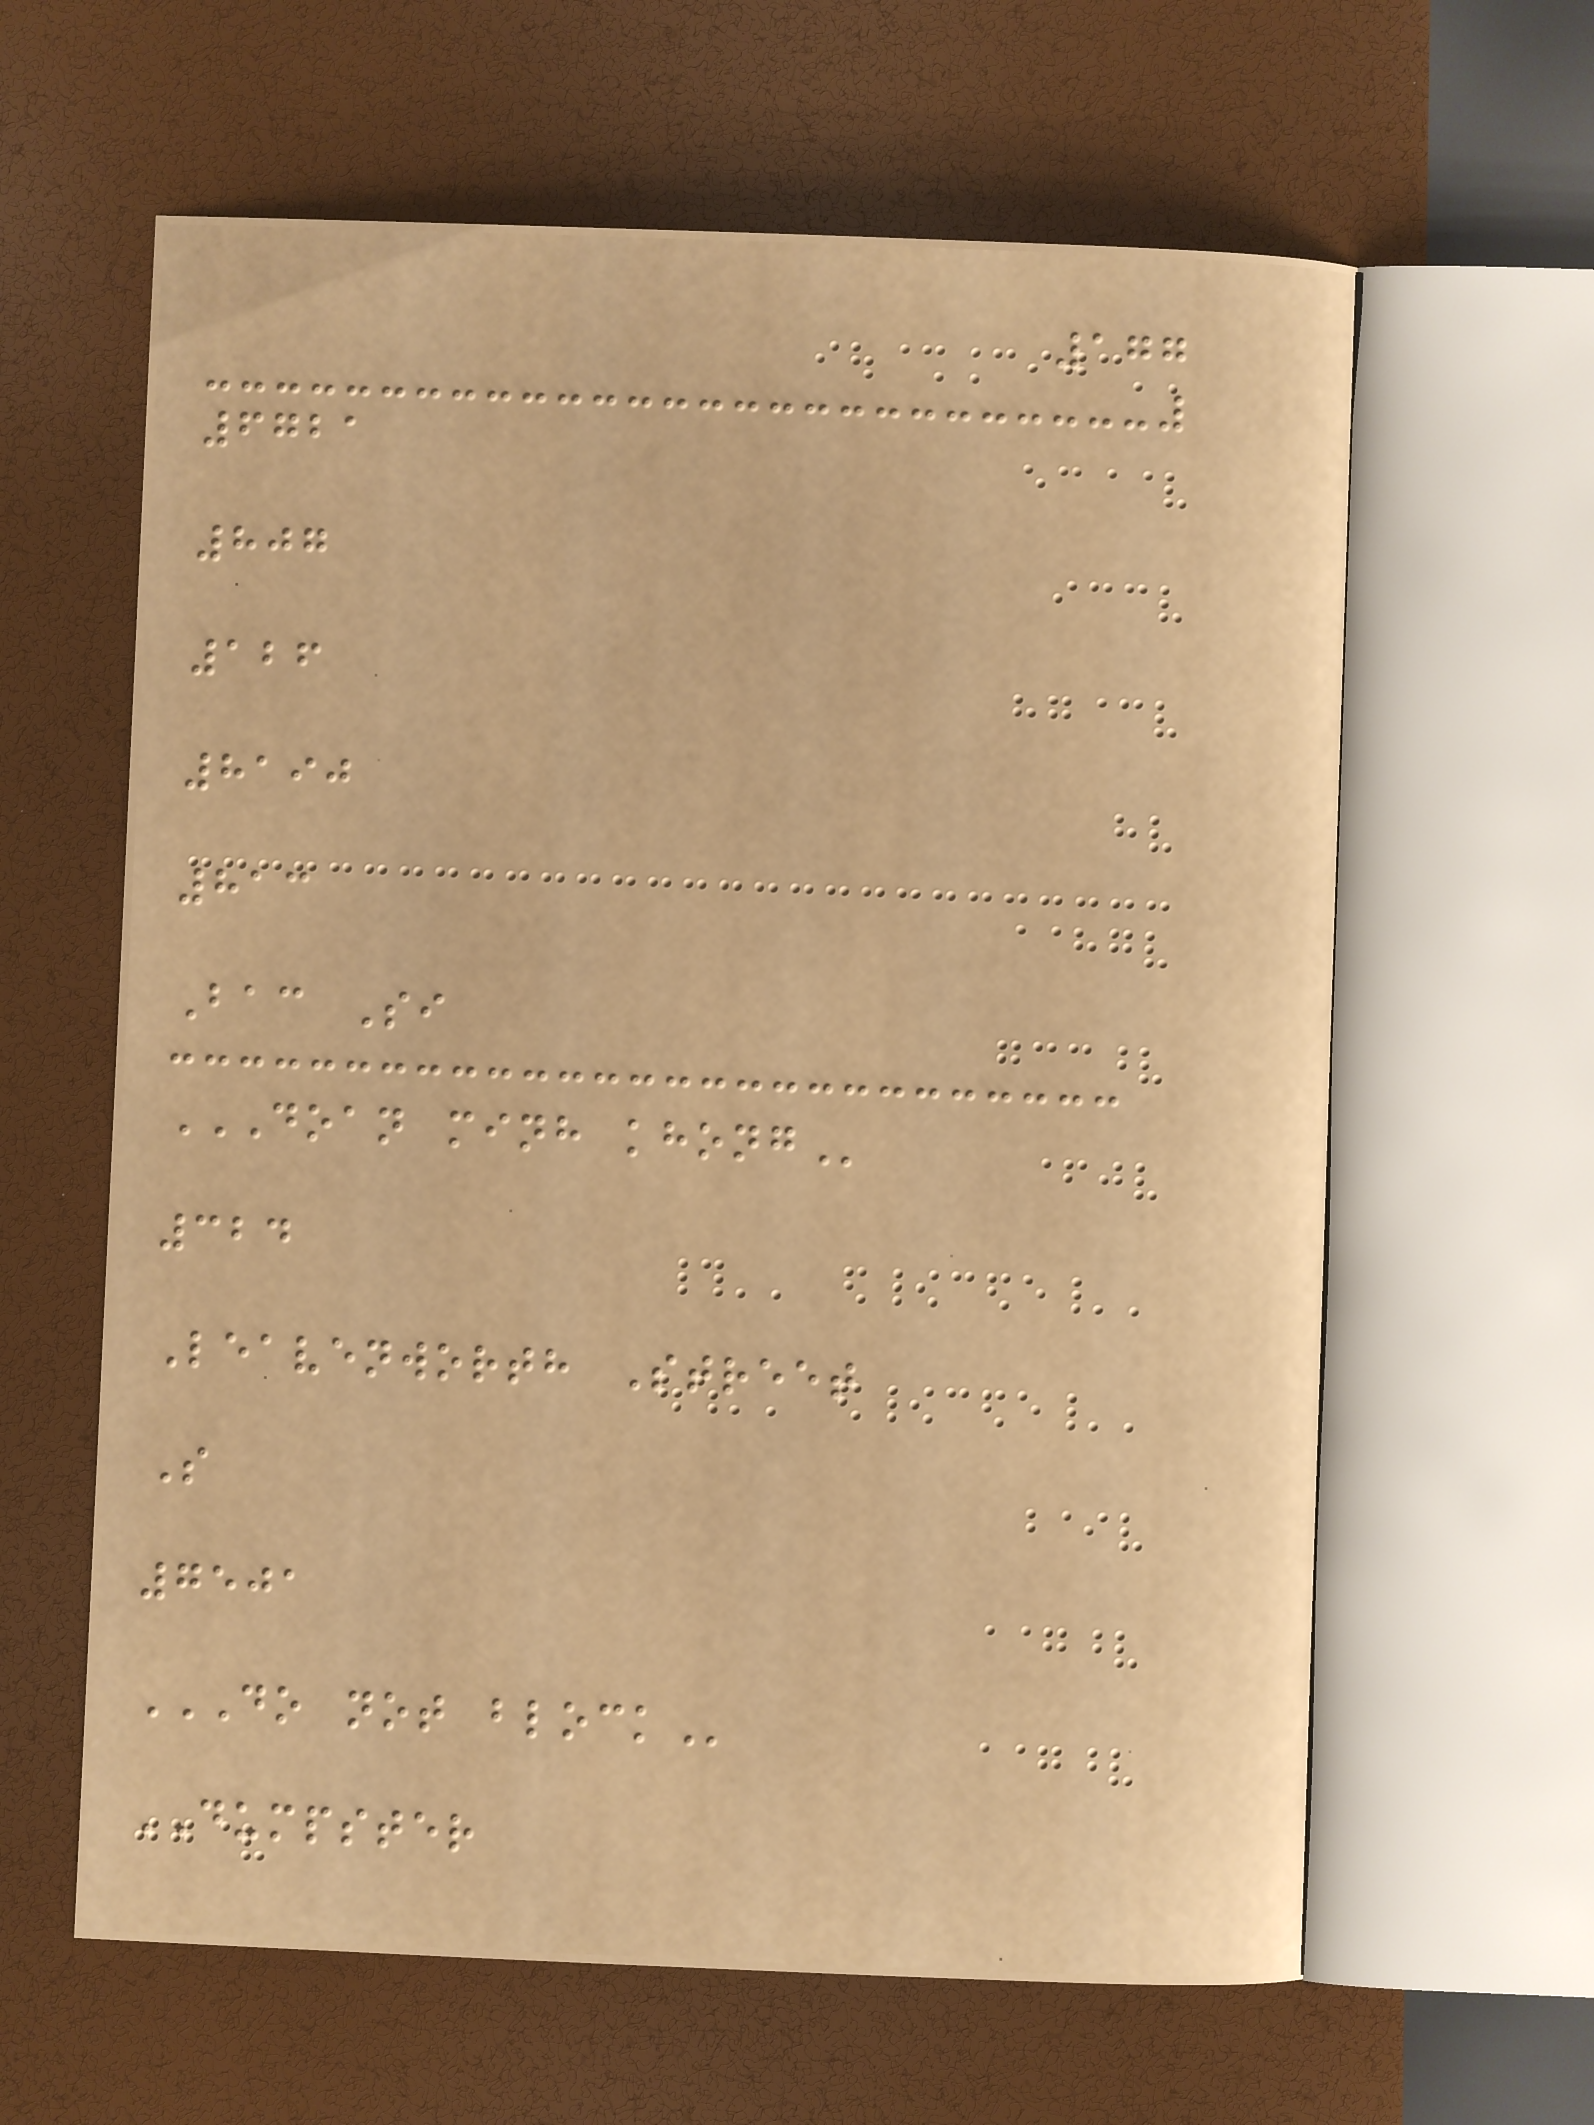177
6721
807
126
8190
813
Bac Si
DOAN MINH KHONG
324
Leavenworth Street
S
7501
DO NOT BLOCK
DUMPSTER
